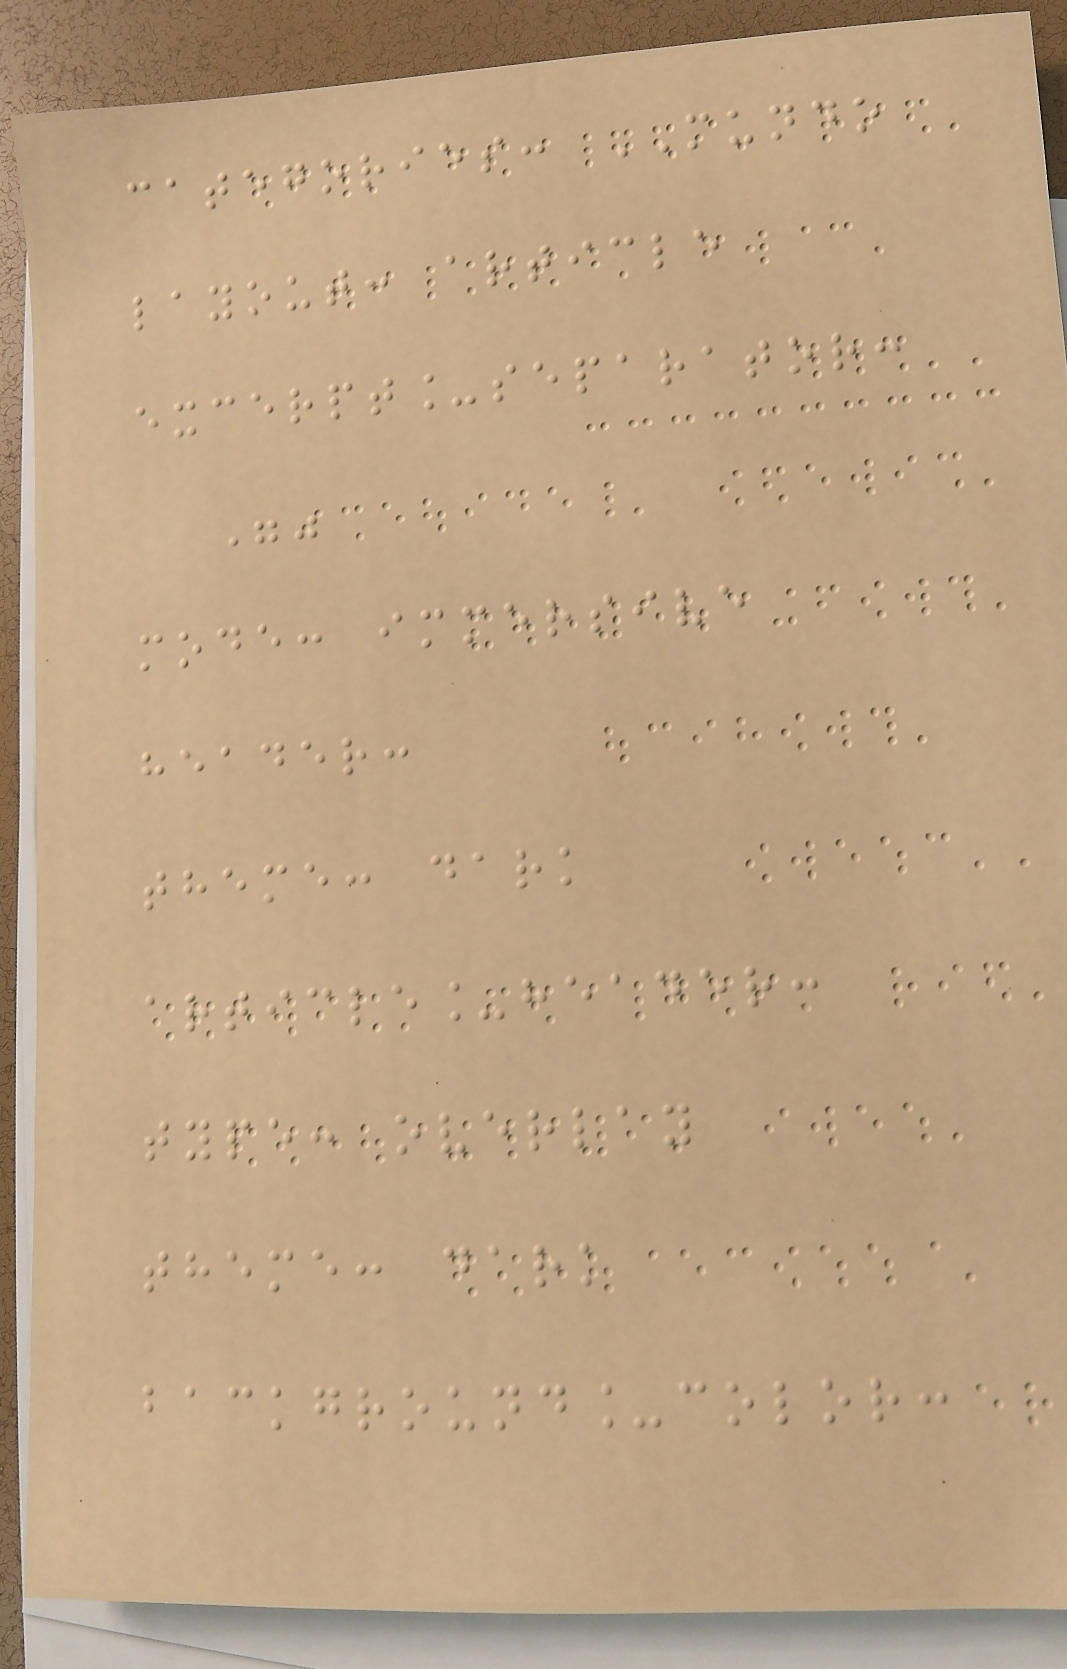categories: MUNDO
layout: article
excerpt_separator:
""
mode: immersive
header:
theme: dark
article_header:
type: overlay
theme: dark
background_color:
